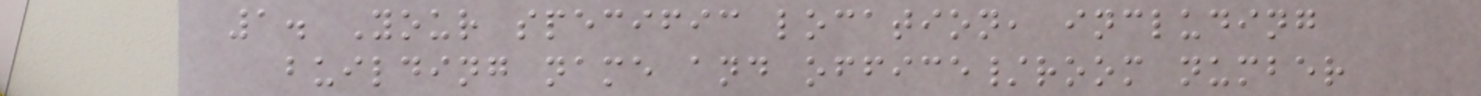1. Your specific location, including
building name and office/room number
